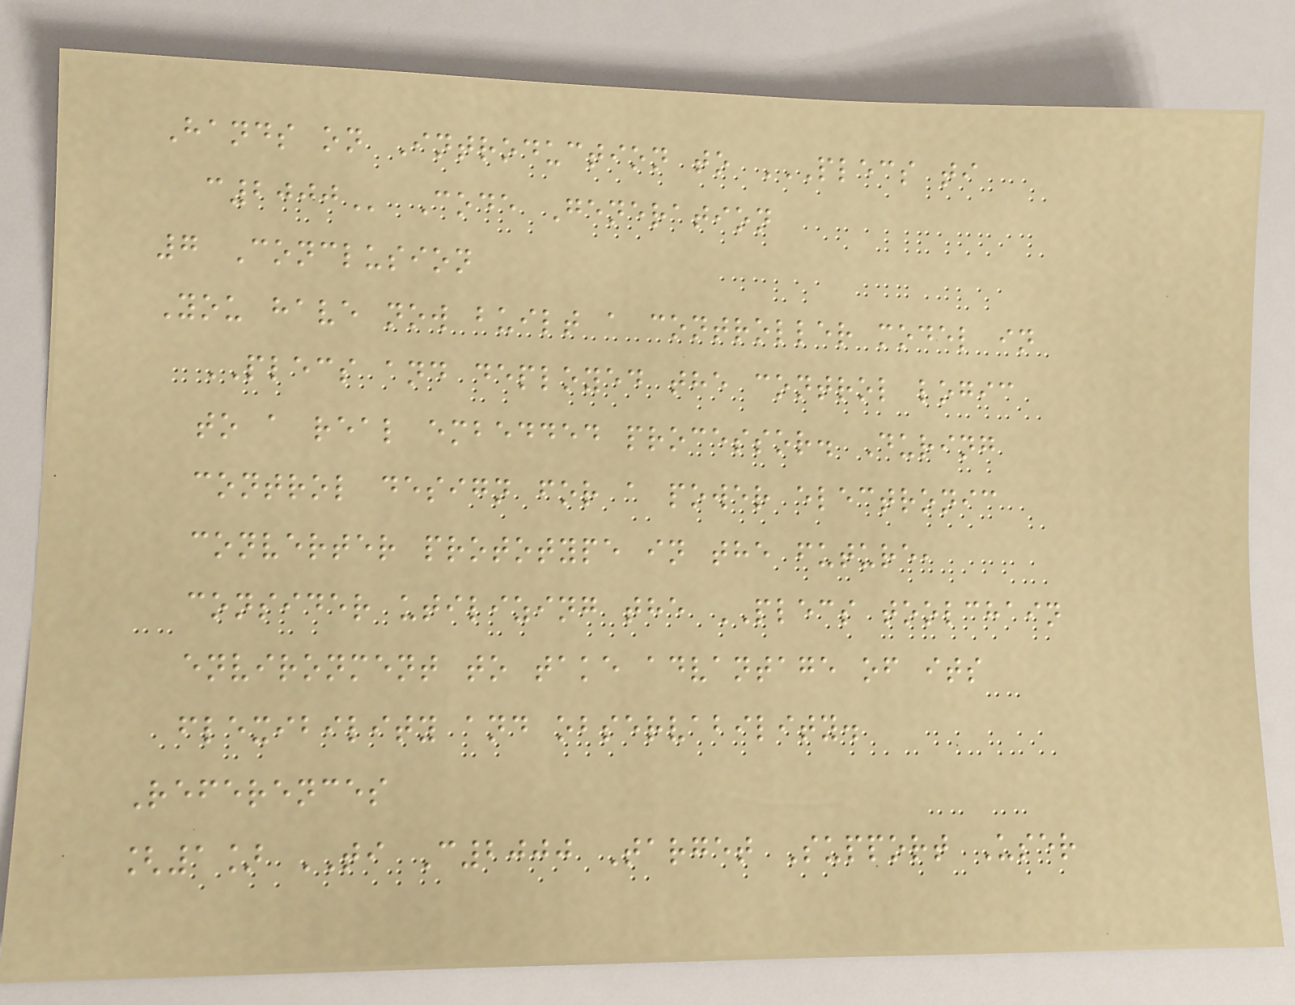Hands on Introduction to PLECS TI
C2000 Code Generation
7 Conclusion
You have now built a controller model in
PLECS and deployed the control logic
to a real embedded processor. During
control design for a power electronic
converter prototype in the future,
consider utilizing the PLECS toolchain
environment to take advantage of its
flexibility and observability.
References
[1] TI C2000 Target Support User
